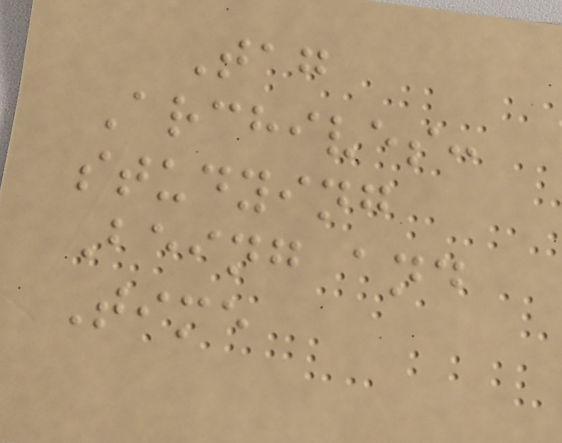Tag
Archives:
studying
Being and
Time
